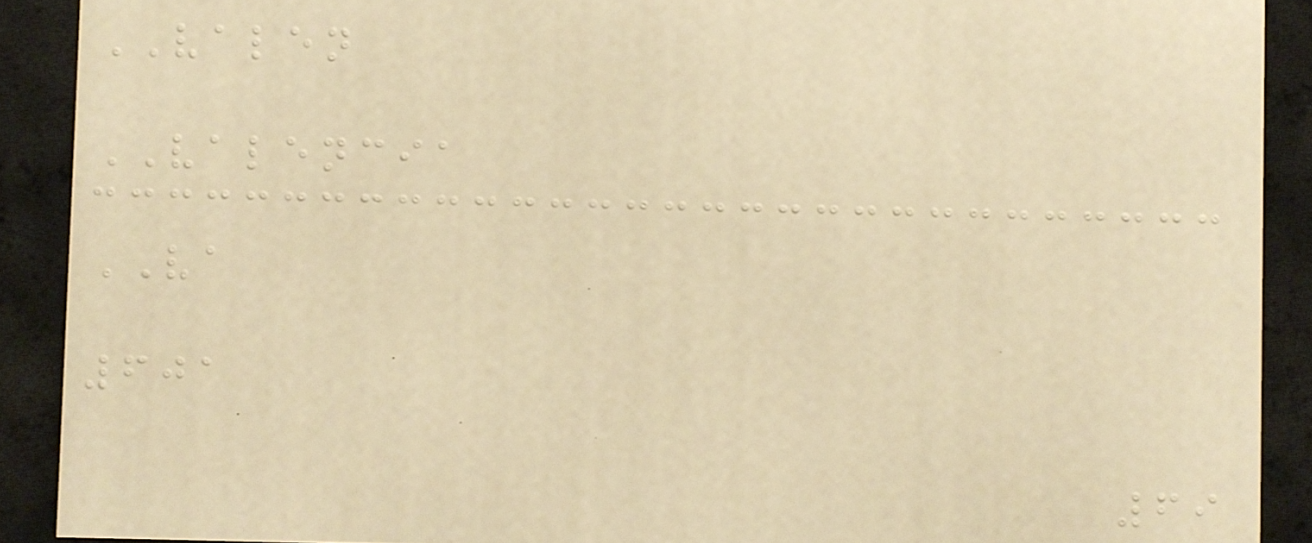VALEN
VALENCIA
VA
601
69
